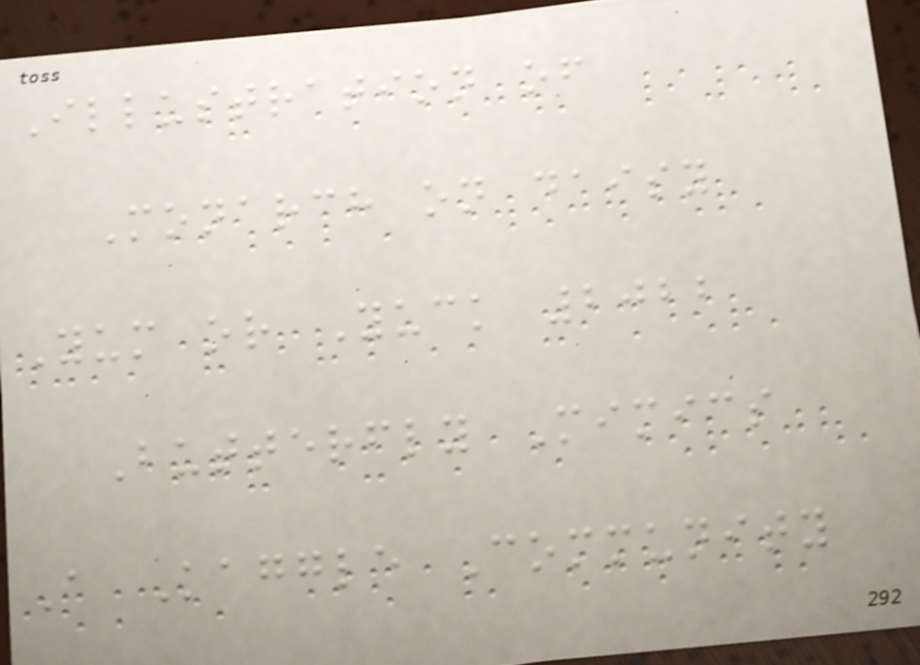Illustration of
Monarch on daisy
Yum or Yuck 2022
Butterfly Mimics
A Kaggle Community
